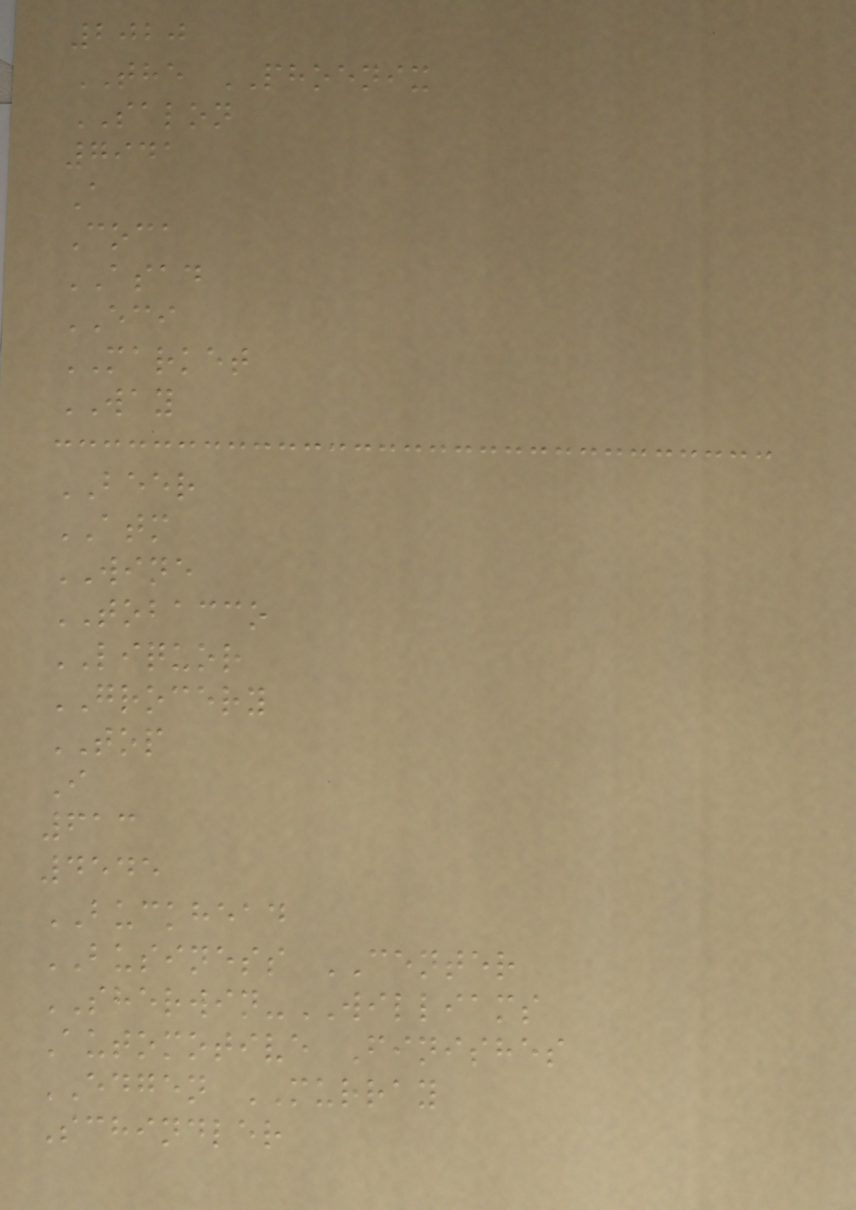2020
THE PHOENIX
SALON
7941
A
Coca
ASAD
ECI
MARKET
WAY
BEER
ATM
WINE
TOBACCO
LIQUOR
GROCERY
TOP
I
613
4545
BUCKHEAD
BUSINESS CENTER
SHERWIN-WILLIAMS
Automotive Finishes
EDGEN MURRAY
Schindler
